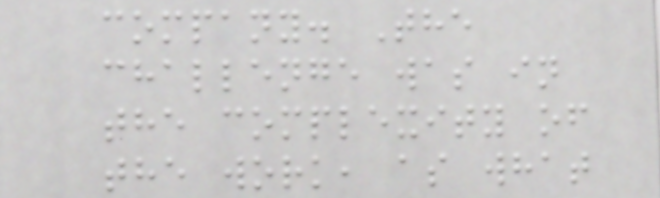company. The
challenge was in
the complexity of
the work, as what
